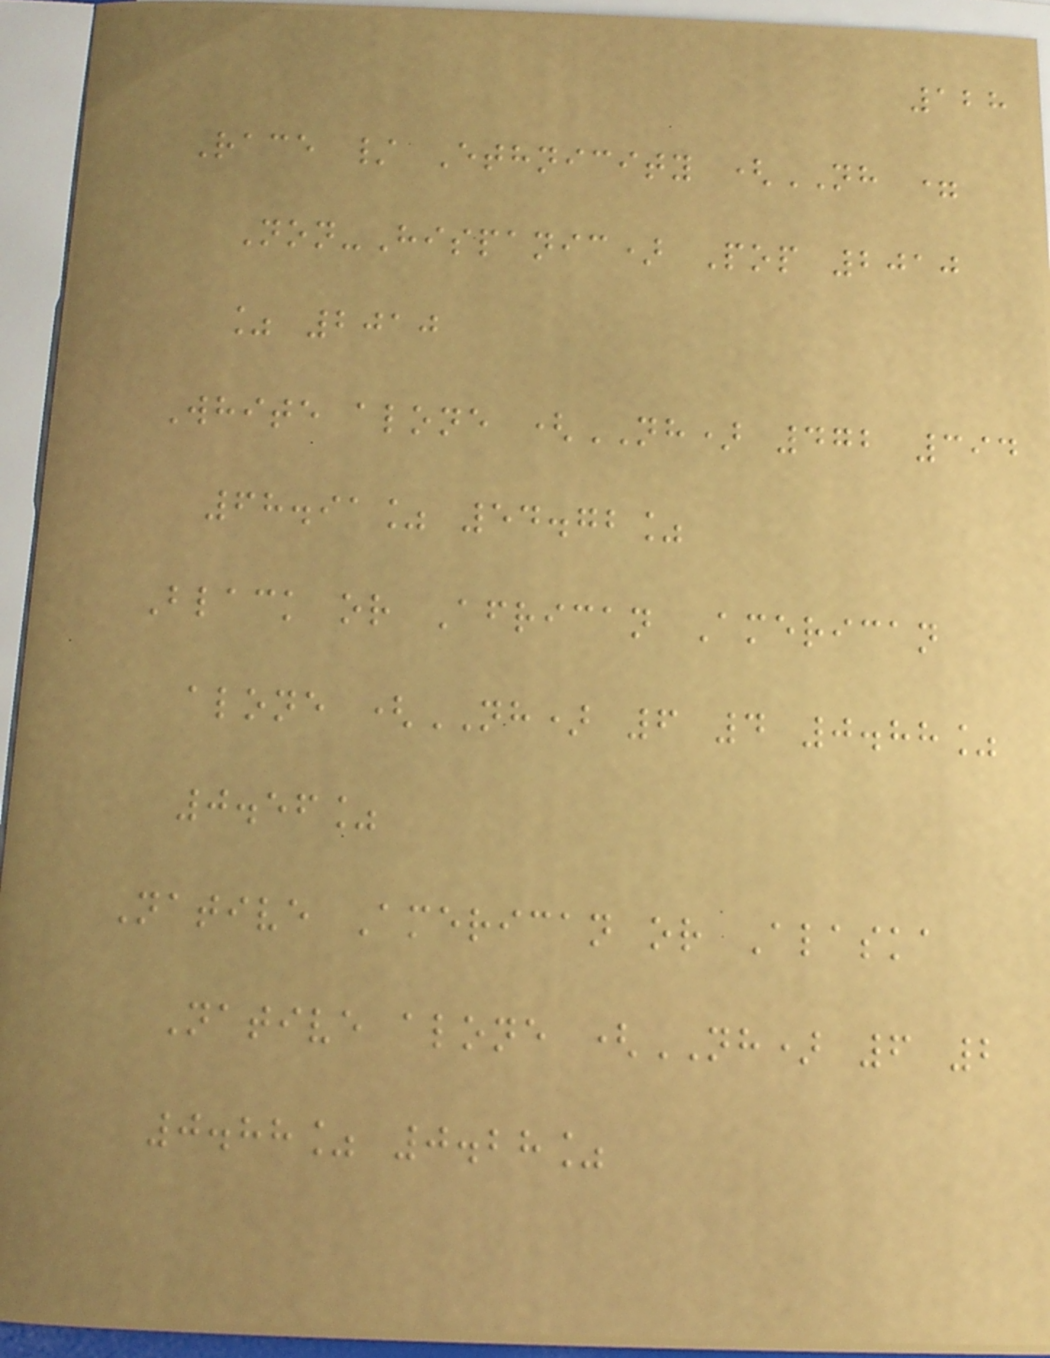128
Race / Ethnicity (NH =
Non-Hispanic) Pop 2010
% 2010
White alone (NH) 472 394
68.91% 54.72%
Black or African American
alone (NH) 6 4 0.88%
0.56%
Native American or Alaska
Native alone (NH) 6 2
0.88% 0.28%
